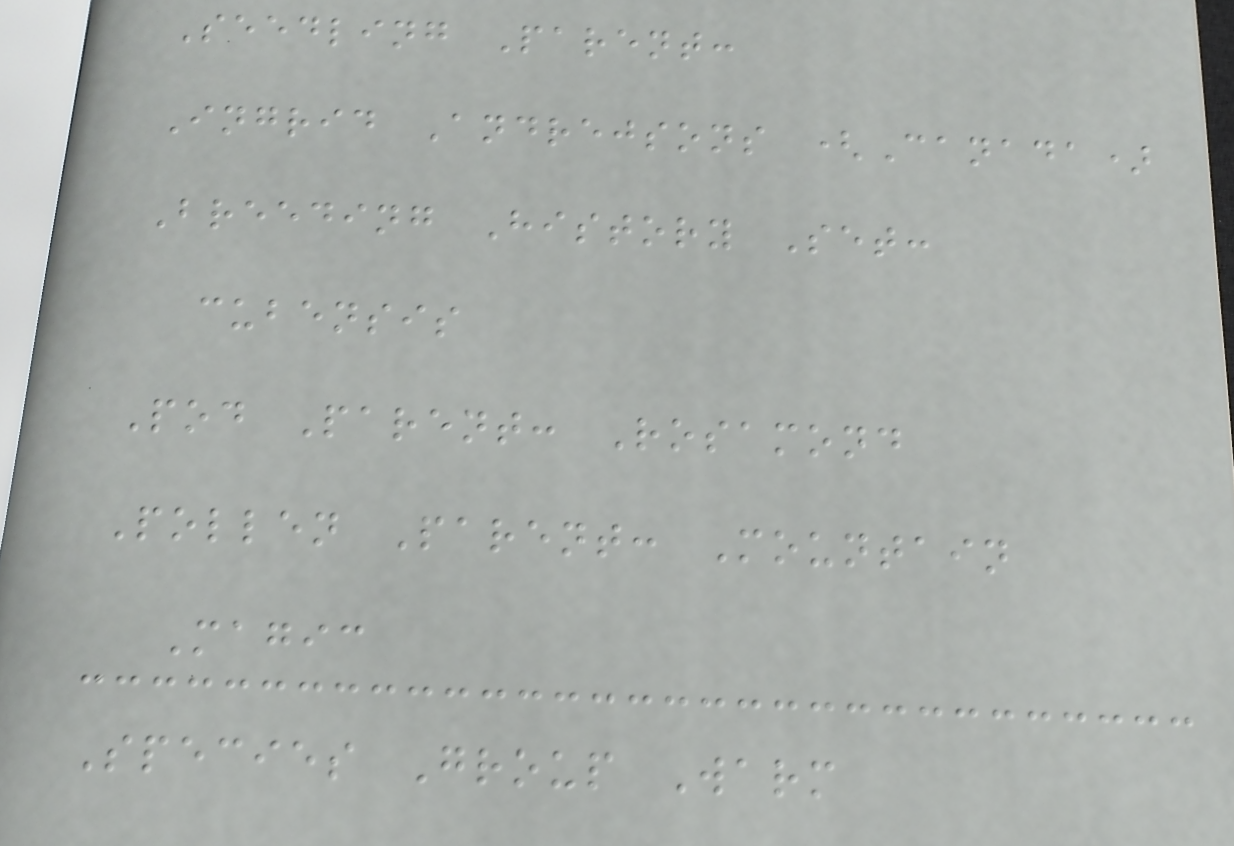Seedling Parent:
Ingrid Andrejsons (Canada)
Breeding History Set:
cubensis
Pod Parent: Rosamond
Pollen Parent: Mountain
Magic
Species Group Warm
